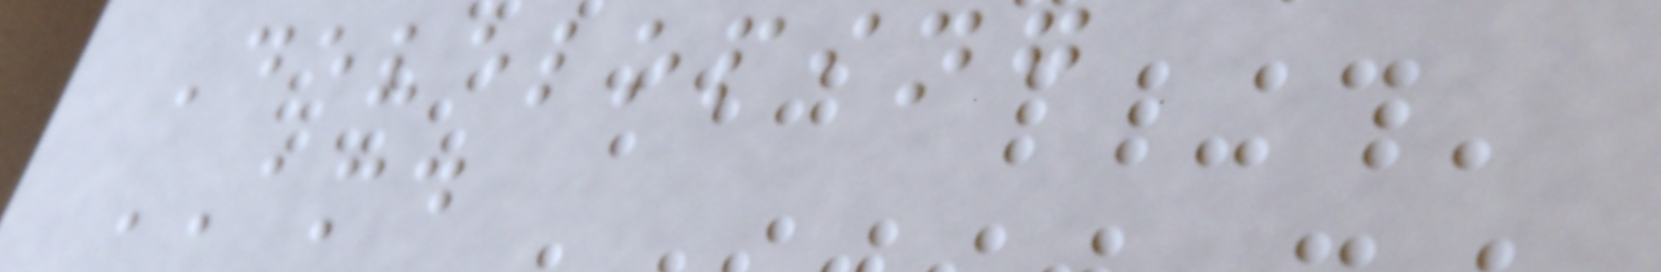Developing
AMD
